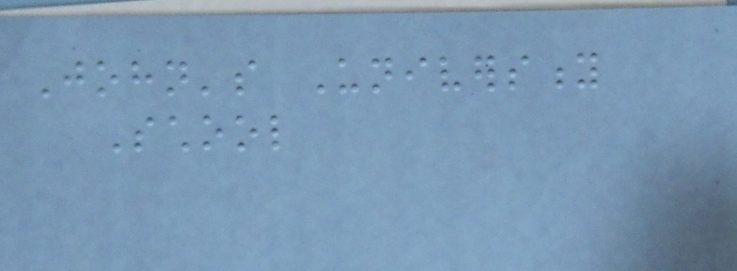John's University
School
